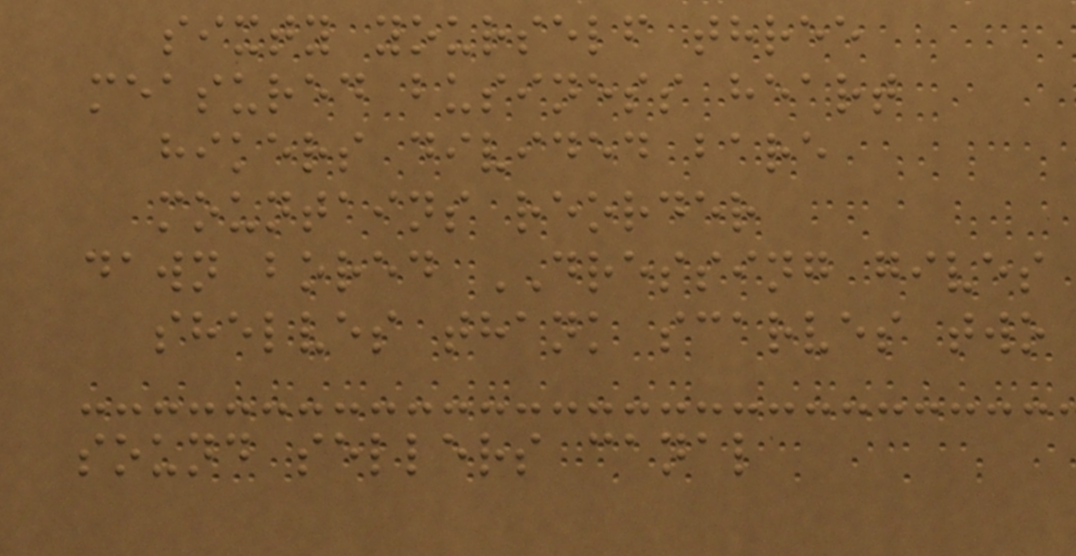sixty yourself three
measured business heart
hikers divided bare
mountains reorder
dawn bored DRESSING gives
shelves thank scarves two
sound sellers canal
